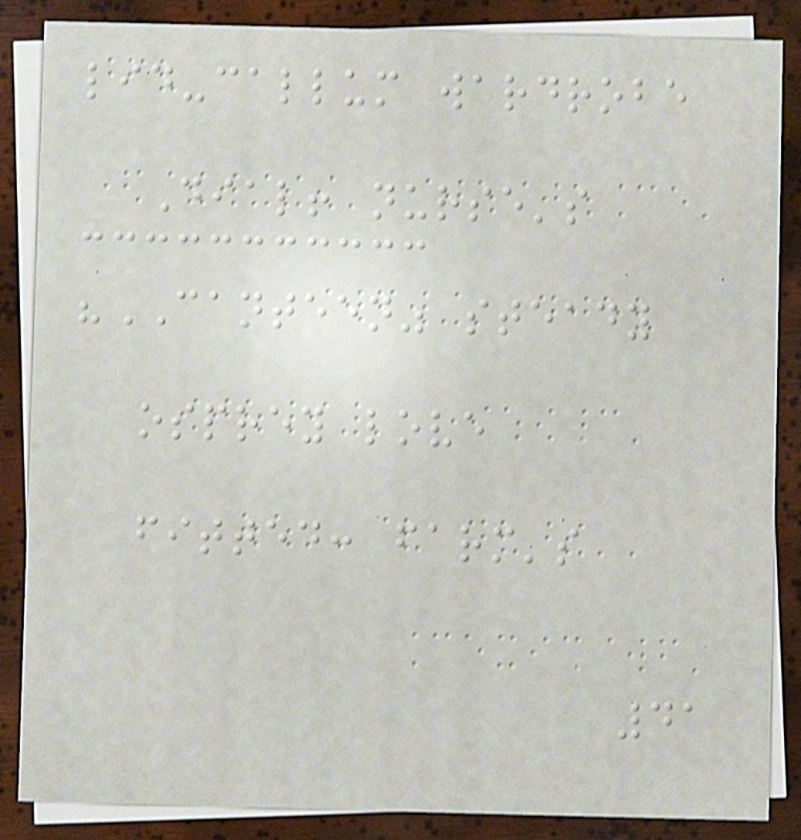lid-callum wardrobe
Dial! nurse's
"CANTEEN" steady
osprey love
fitted: farm's
41
